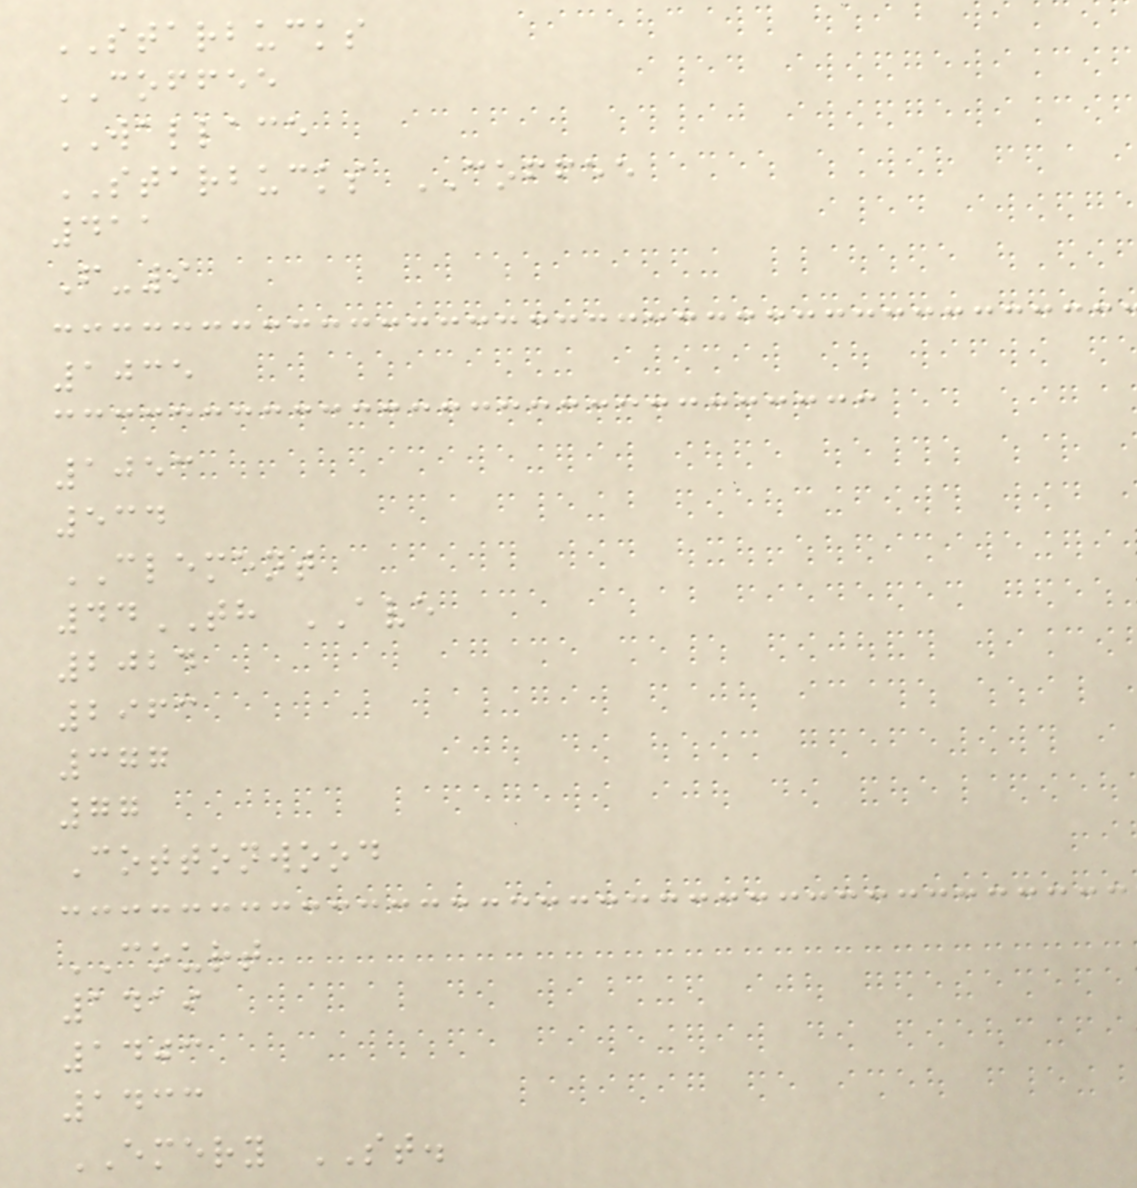STARBUCKS
COFFEE
WALLACE
STARBUCKS COFFEE
411
F-9
1035
1053
534
CLEMENT
44TH AVE
2024
2963
377
77
Cottonwood
COURT
1419
1403
1433
EMERY ST.
